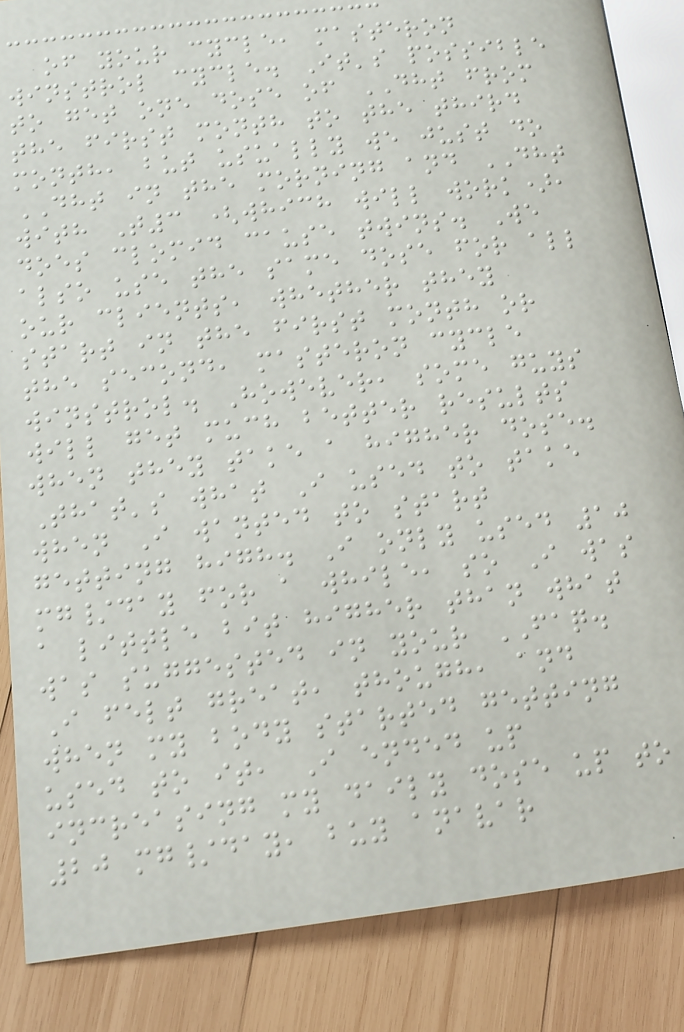of your cycle, masteron
winstrol cycle. It's possible
to get one dose of DHT from
the first month to the third
month, but usually we just do
DHT in the morning and DHT
with T3 (which will work),
does clomid cause twins. We
also use the same dose for all
our clients, whether they
start in the first month or
the second, masteron cycle
winstrol. However, some guys
will get much better results
when they take a higher dose.
That's what I used to take
when I wanted to start
getting high. I only used 10
mg/day for a while, so I was
a little bit higher than what
was suggested in your FAQ.
I felt great, though, and
when my body started getting
used to it, I ended up
increasing my daily dose up to
20 mg/day, buy anavar
